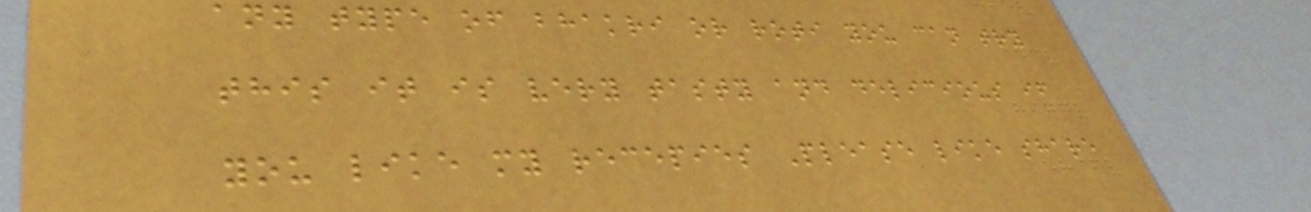any type of bhakri or roti you can try
this it is very tasty and delicious if
you like my recepies Please like share
